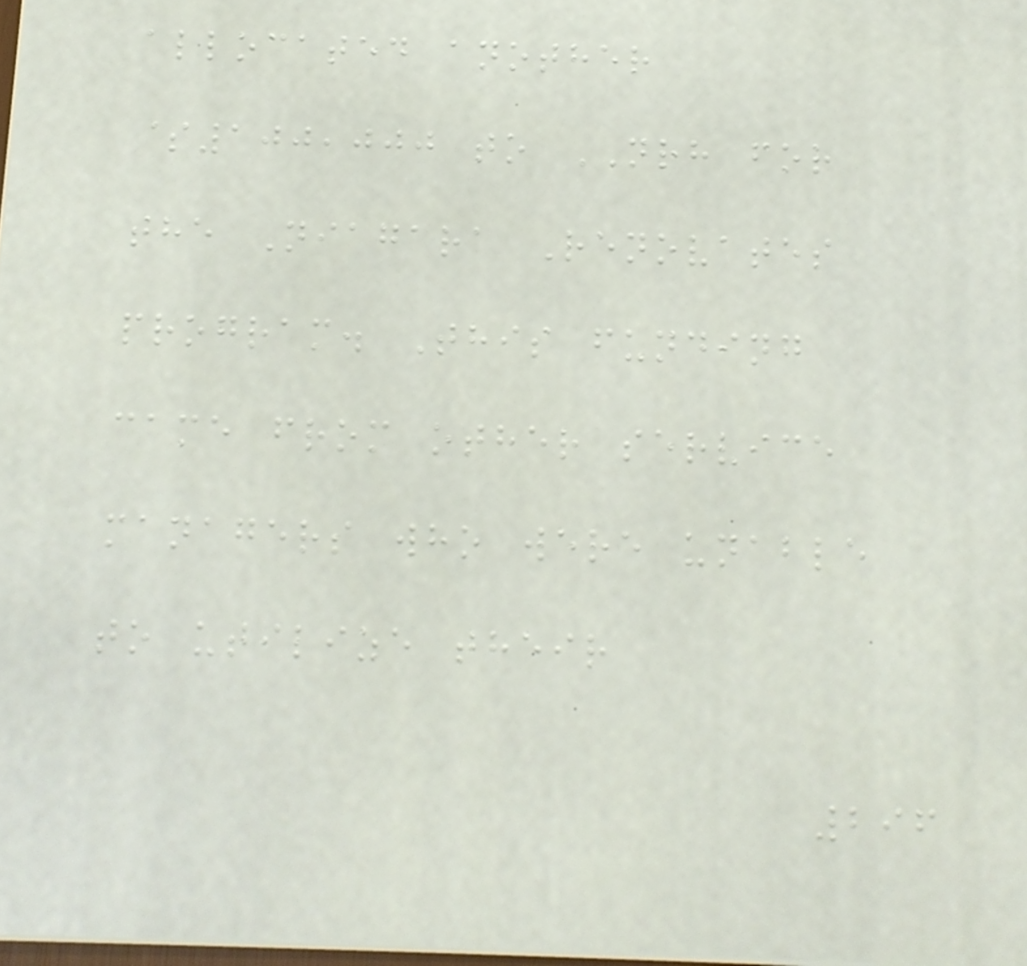allocated another
$100,000 to NRH for
the Niagara Renovates
program. This funding
came from other service
managers who were unable
to utilize their
296
